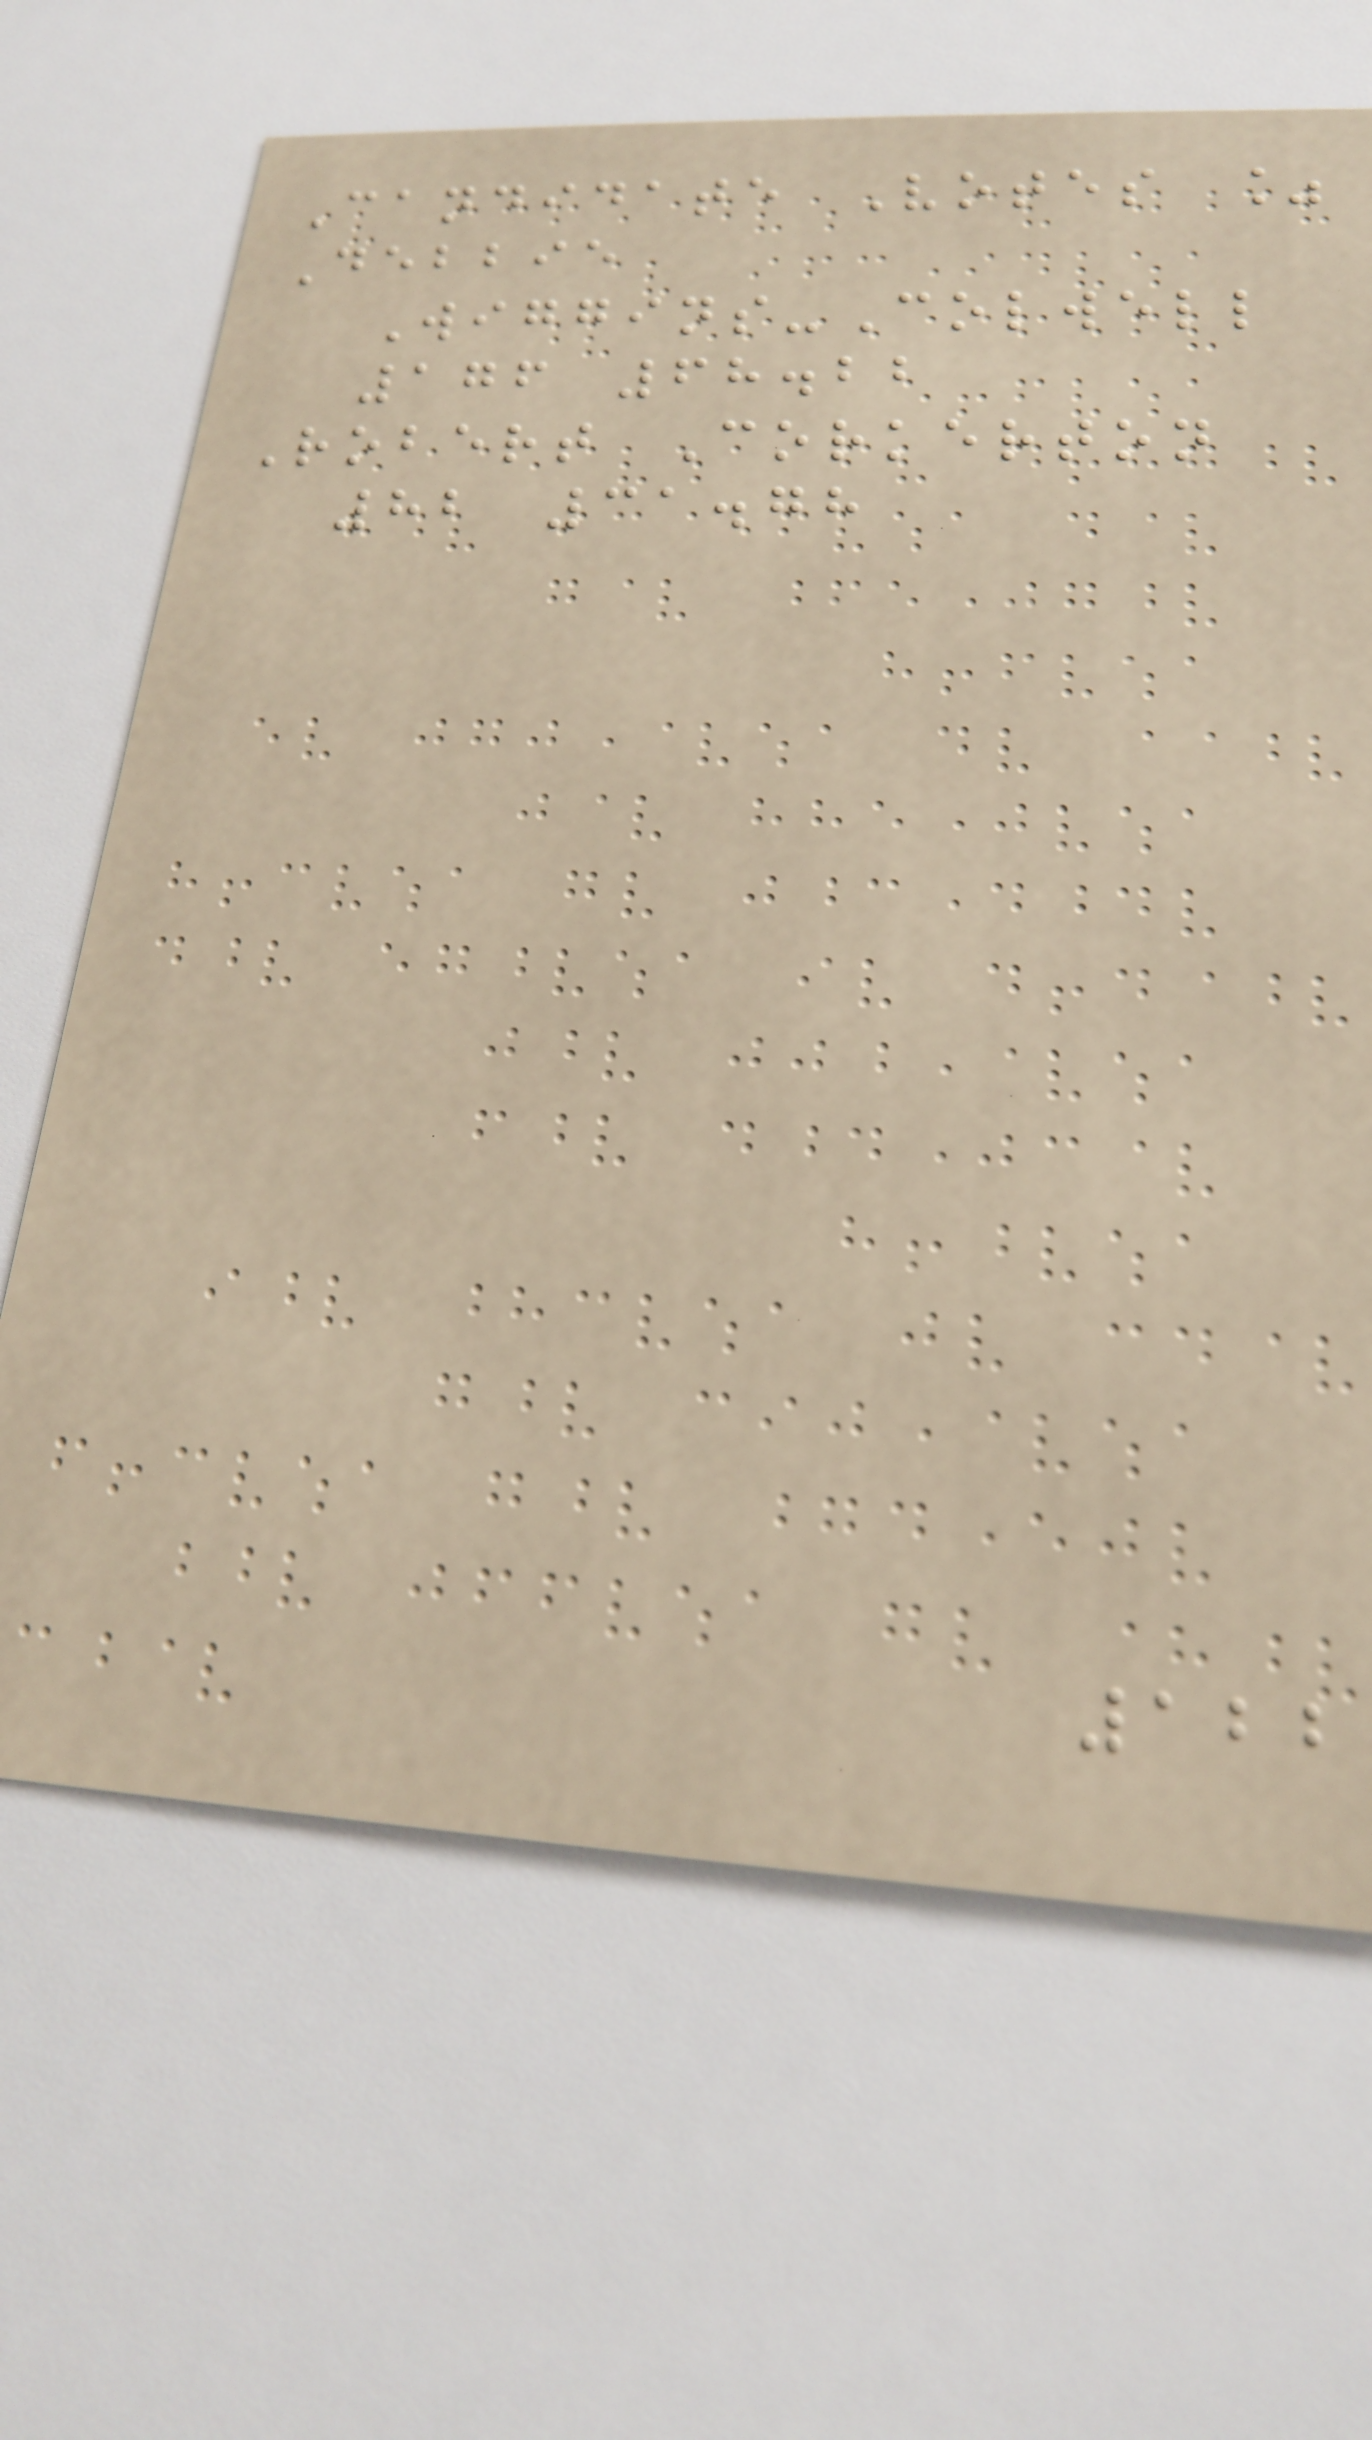Candidate Votes %
Debbie
Wiggins-Colwell
176 68.22
Robert Corkerton
82 31.78
122
